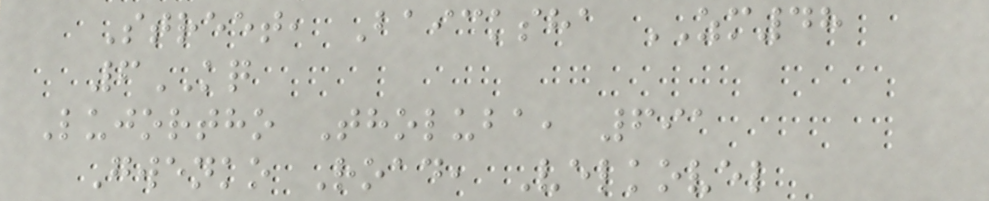Street, Baicksha ZM48
6KQ
Lujortho Tholuba, 691
Gwenko Road, Velkovel
